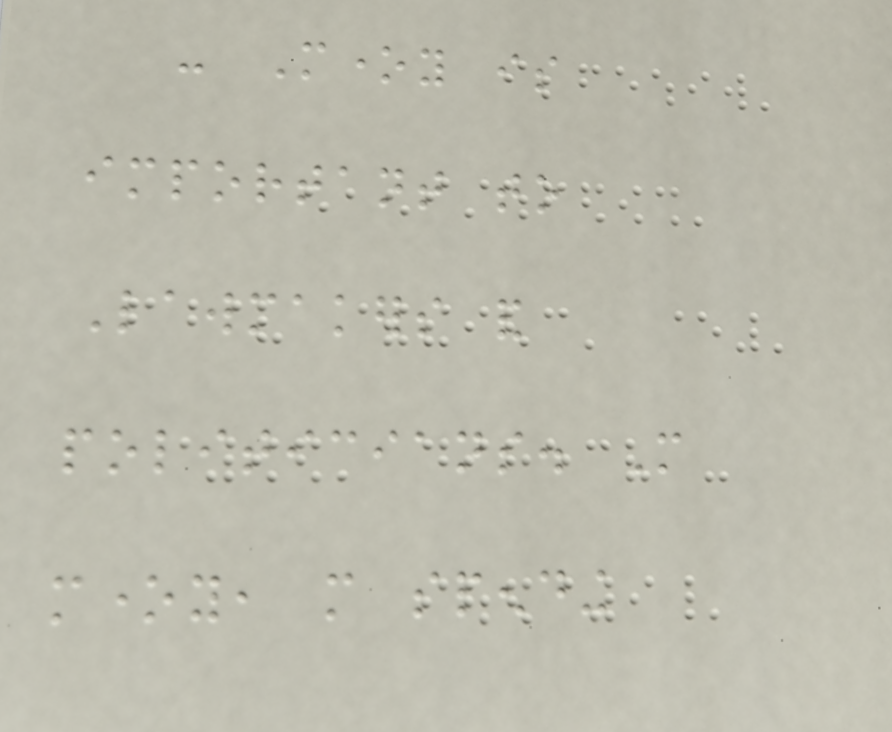- Money is
important to
Lawmakers and
politicians. More
money, more spending
